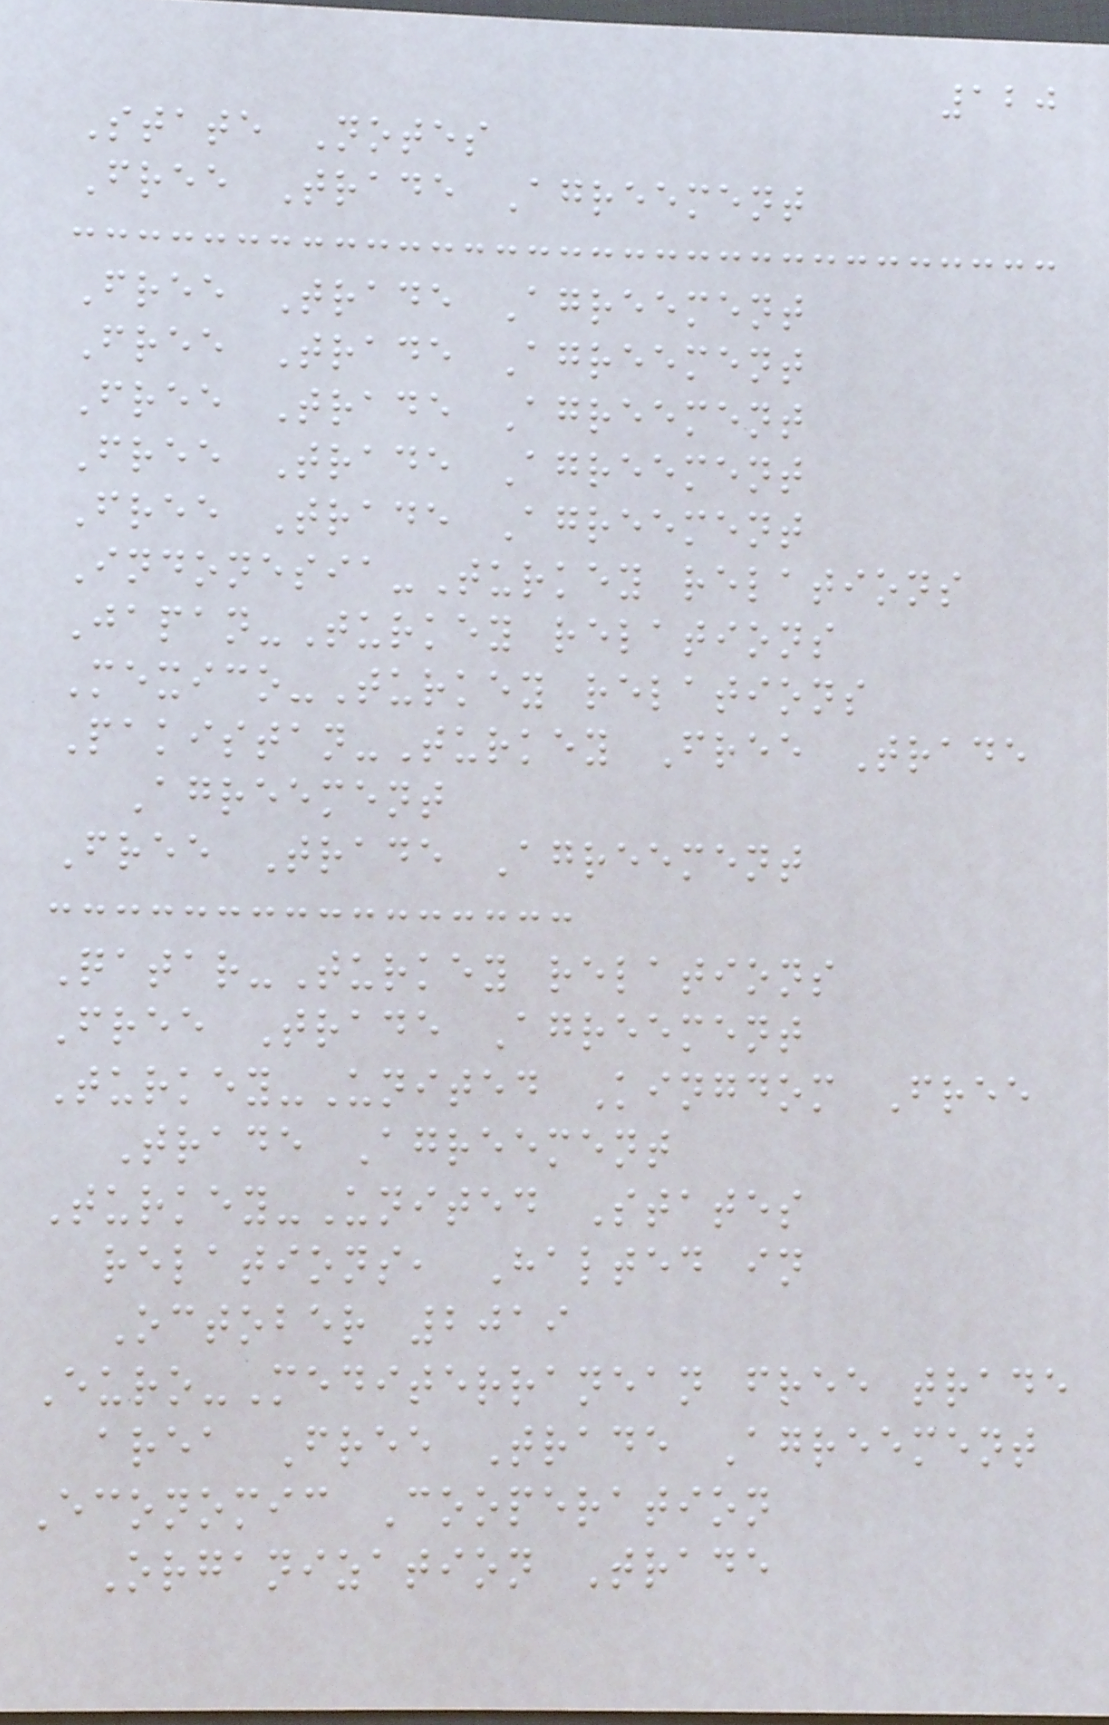120
State Notes
Free Trade Agreement
Free Trade Agreement
Free Trade Agreement
Free Trade Agreement
Free Trade Agreement
Free Trade Agreement
Indonesia-Turkey relations
Japan-Turkey relations
Mexico-Turkey relations
Pakistan-Turkey Free Trade
Agreement
Free Trade Agreement
Qatar-Turkey relations
Free Trade Agreement
Turkey-United Kingdom Free
Trade Agreement
Turkey-United States
relations, Halted in
October 2019
Euro-Mediterranean free trade
area Free Trade Agreement
Economic Cooperation
Organization Trade
